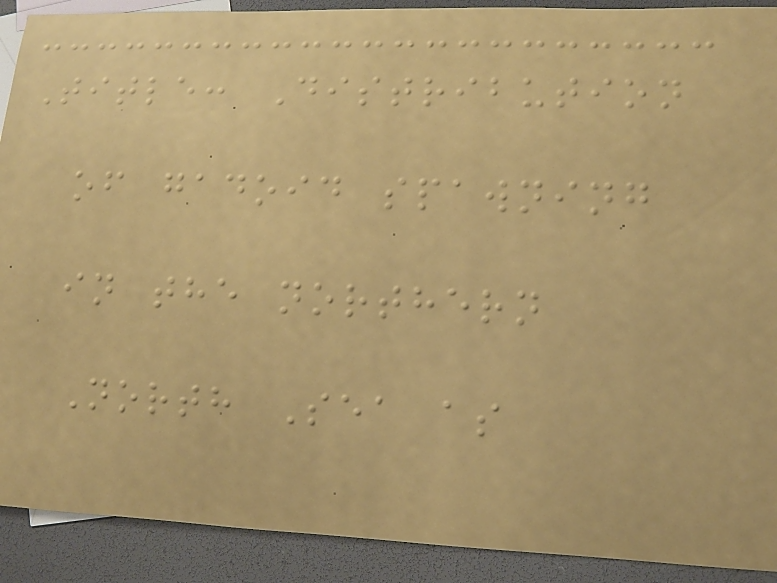Title: Distribution
of gadoid spawning
in the northern
North Sea as
